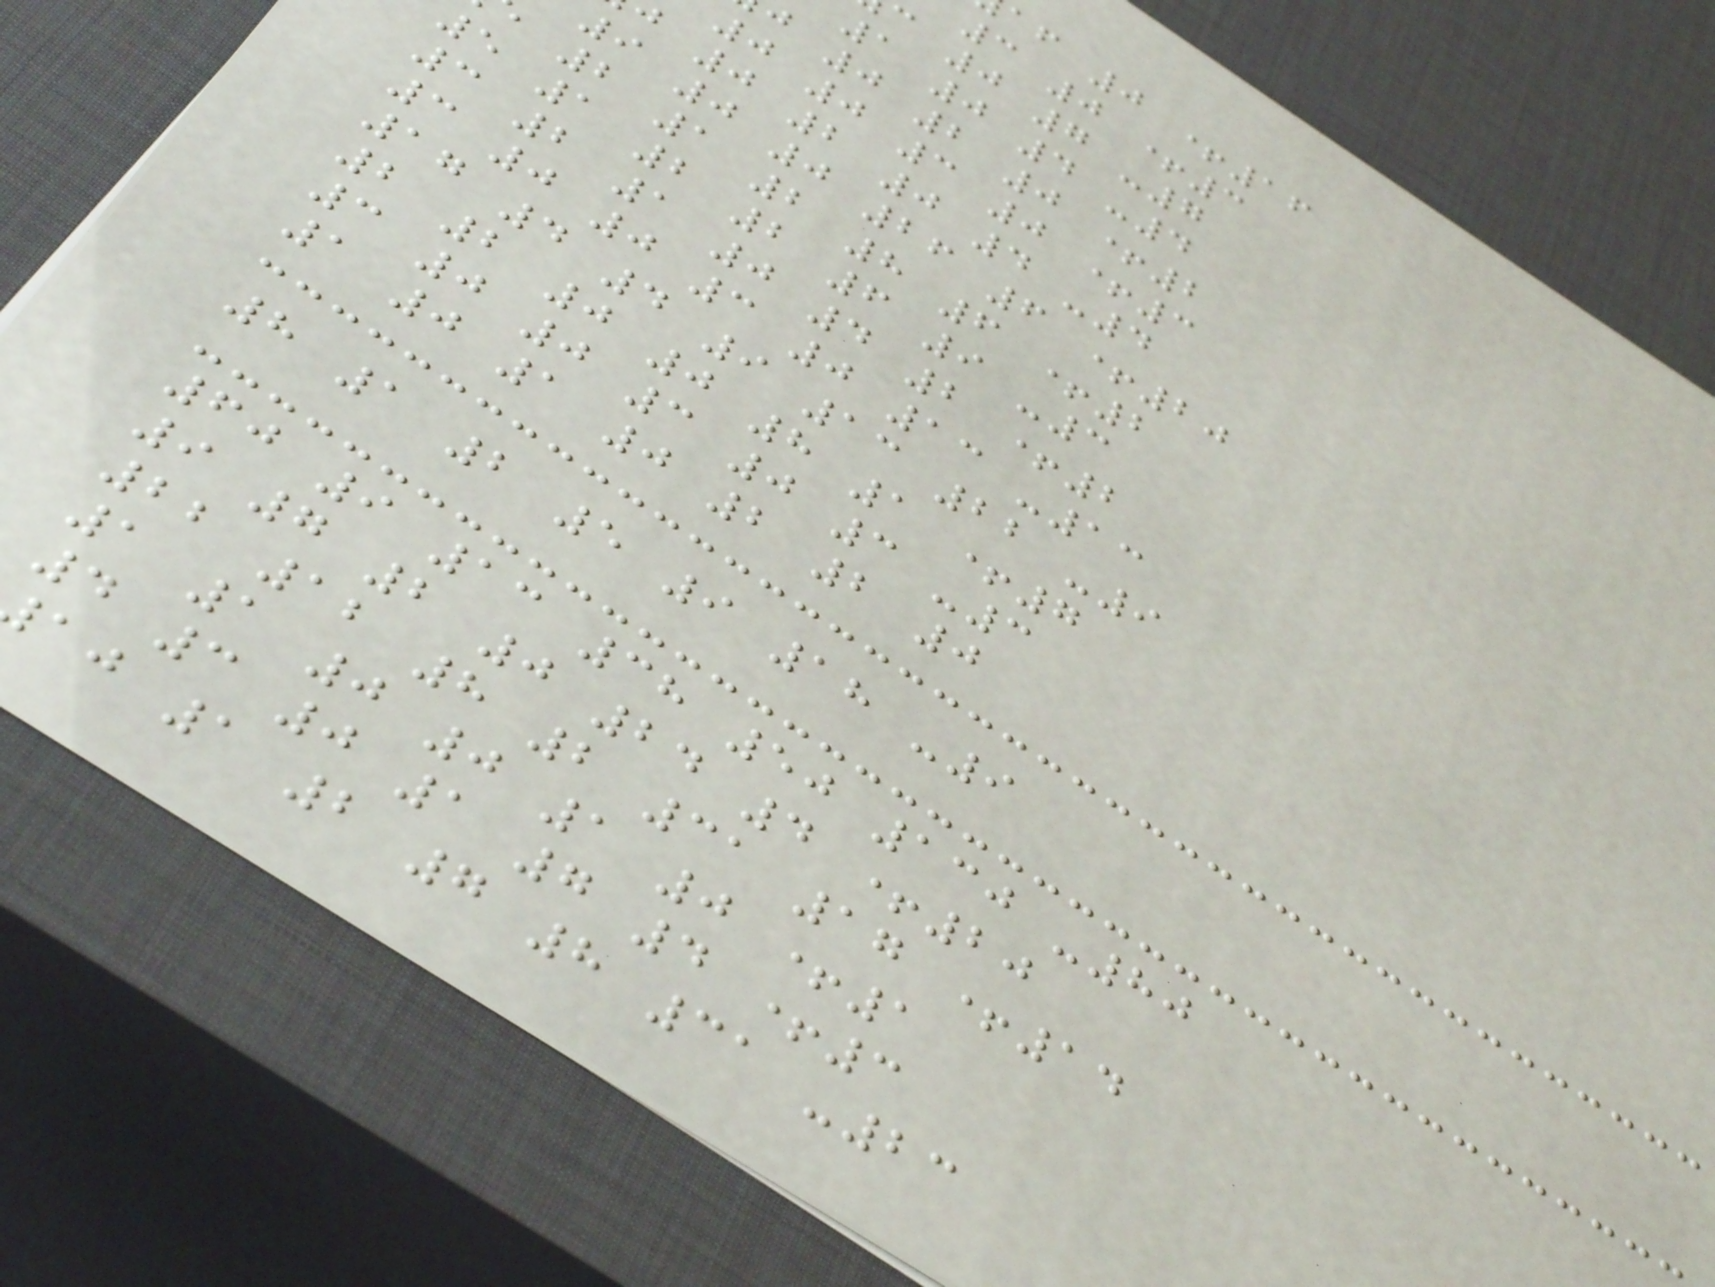af 0 +16
3 0 +3
c 0 7 -7
1 0 4 -4
j 0 2 0 +2
0 0 3 0 +3
0 2 0 4 -4
9 0 0 26 6 +20
2 1 2 8 6 +2
5 1 2 2 6 9 -3
3 2 1 0 4 2 +2
3 0 0 3 0 13 -13
17 4 4 9 13 22 -9
2 2 0 0 8 1 +7
3 0 0 3 0 3 -3
1 0 1 0 2 2 0
8 1 2 5 9 18 -9
60 9 13 38 50 130 -80
9 7 2 0 24 4 +20
22 12 8 2 31 17 +14
1 1 0 0 1 0 +1
4 3 0 1 7 4 +3
aj 1 2 7 8 31 -23
